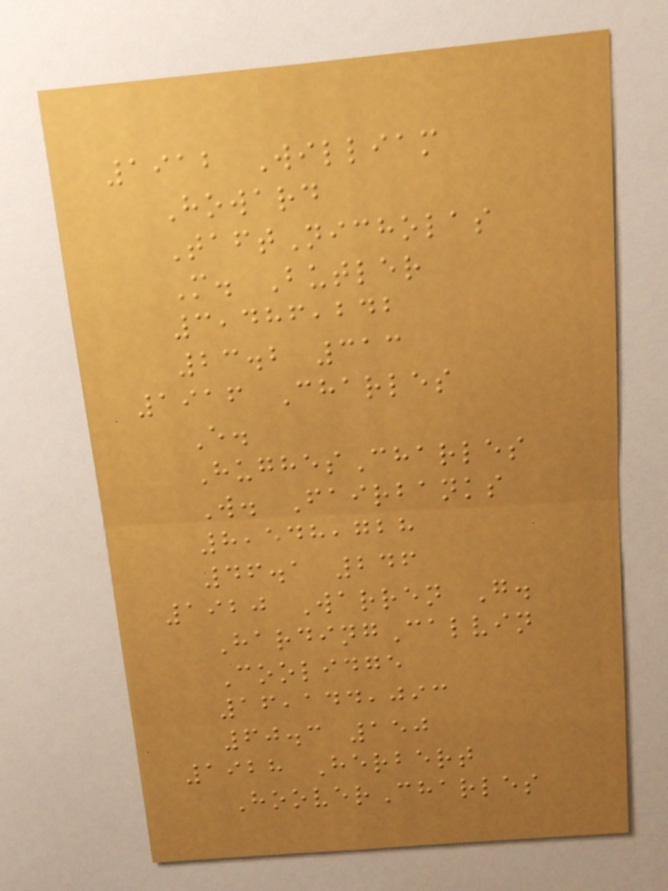1912 William
Howard
TaftNicholas
M. Butler
3,486,242
23.2 313
1916 Charles
E.
HughesCharles
W. Fairbanks
8,548,728
46.1 246
1920 Warren G.
HardingCalvin
Coolidge
16,144,093
60.3 150
1928 Herbert
HooverCharles
